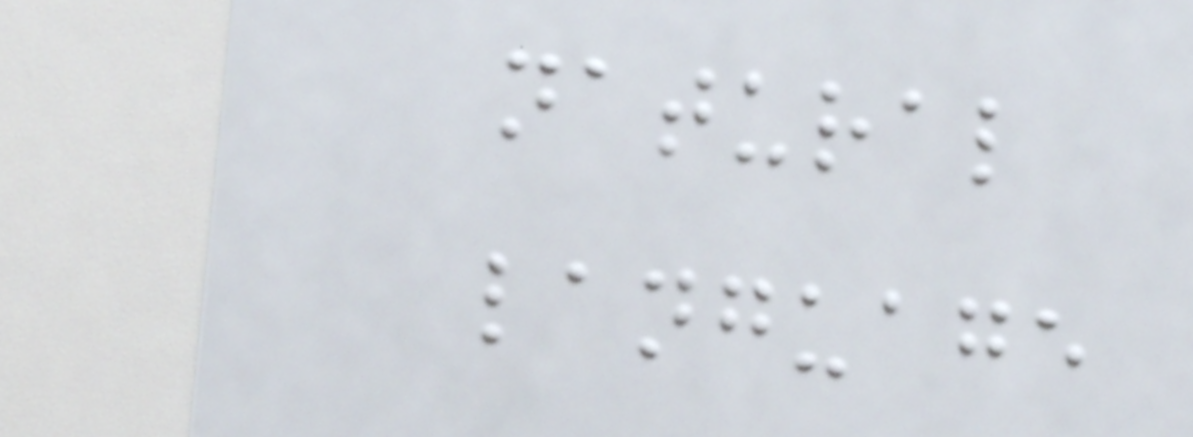natural
language
